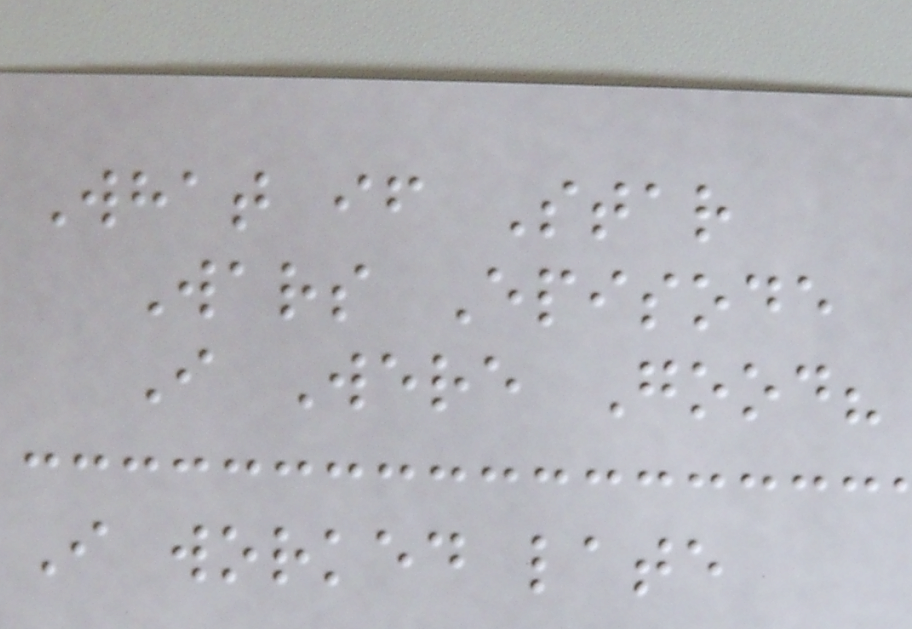What if Star
Wars Episode
I Were Good?
I worked late
